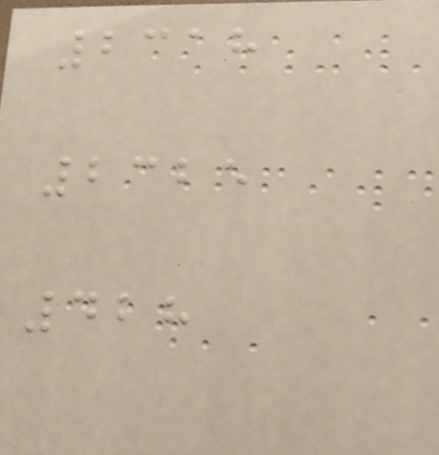2318
2325
428
